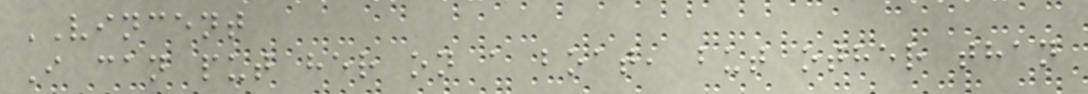VINCENT
I can put her on a boat, but other than
